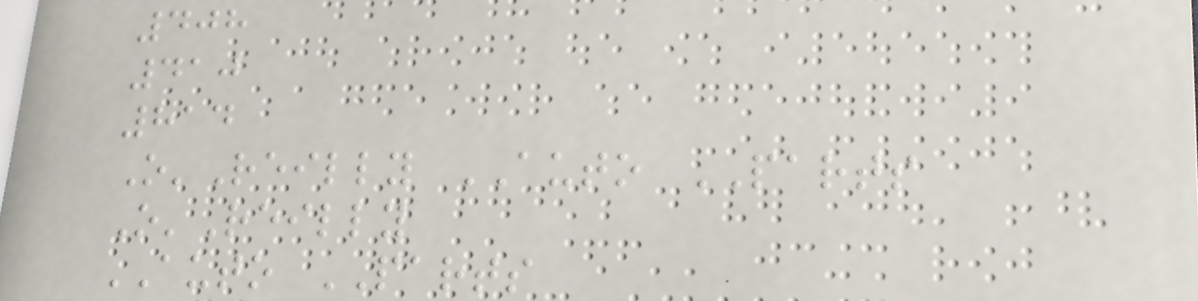408
410
814
O'Reilly AUTO PARTS
O'Reilly
AUTO PARTS
